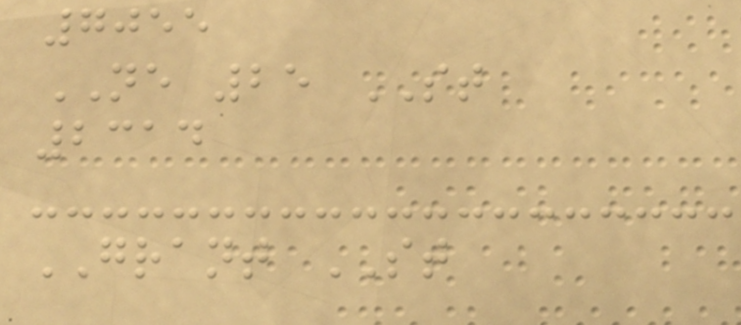7055
NE 25 ST
2314
GRANT ST
